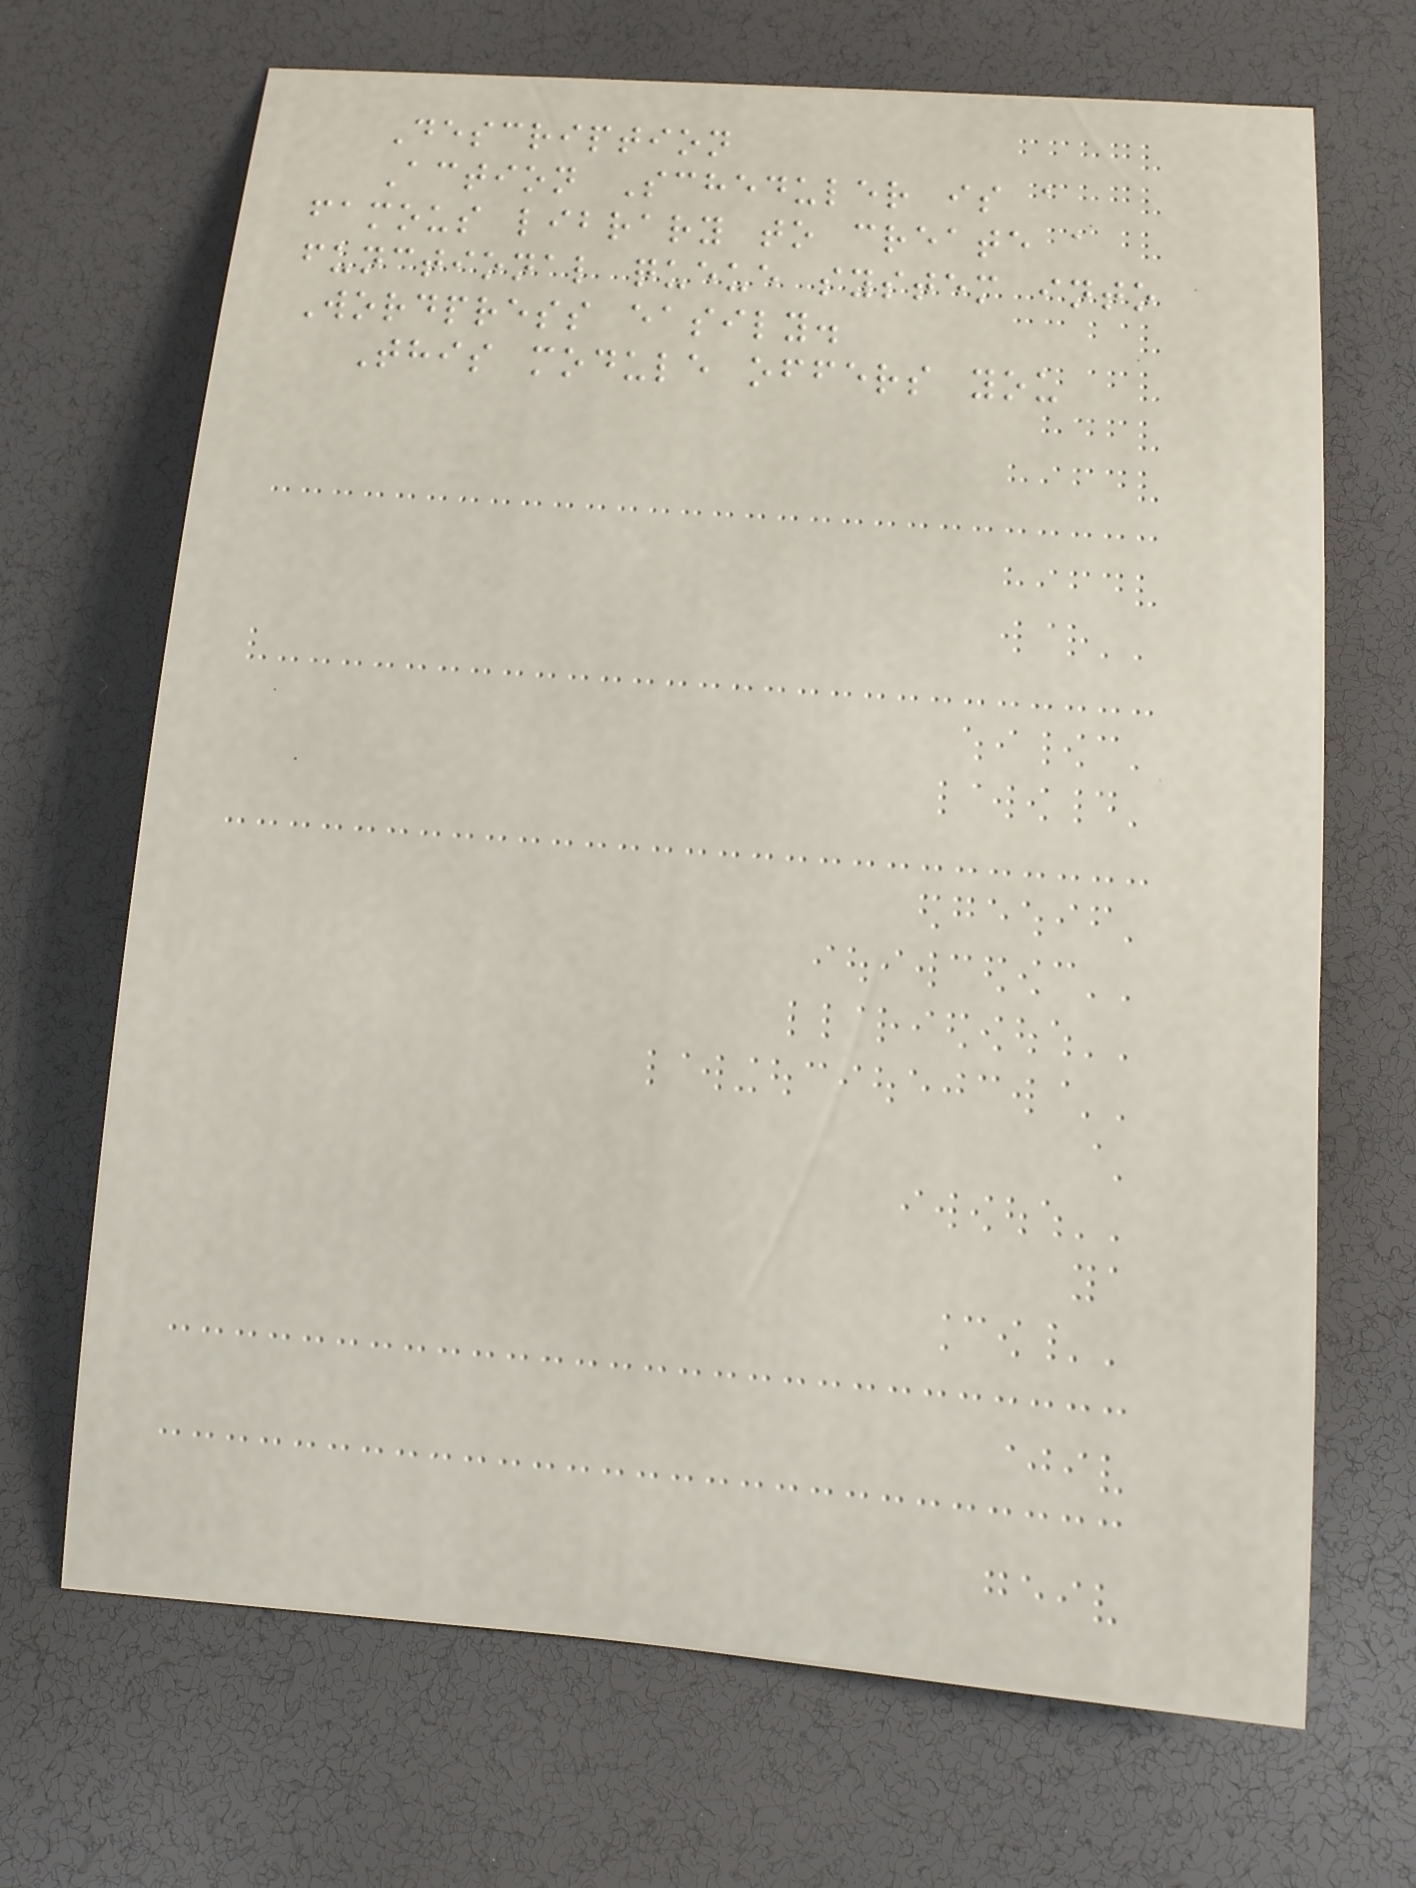Description
Action Scheduler is a
famous library to create a
functional queue system into
Wordpress easily.
This module offers you
